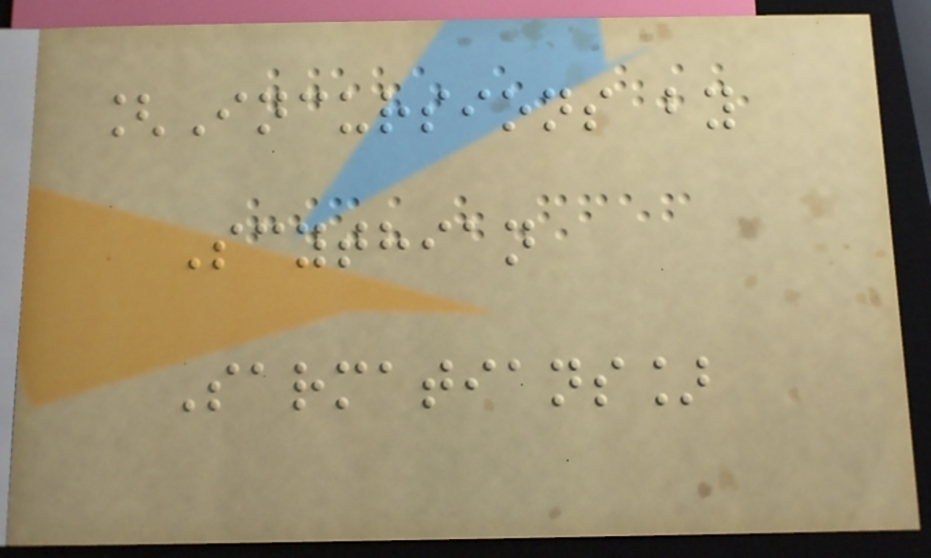[Incursions by
Scythian
Sarmatians]
